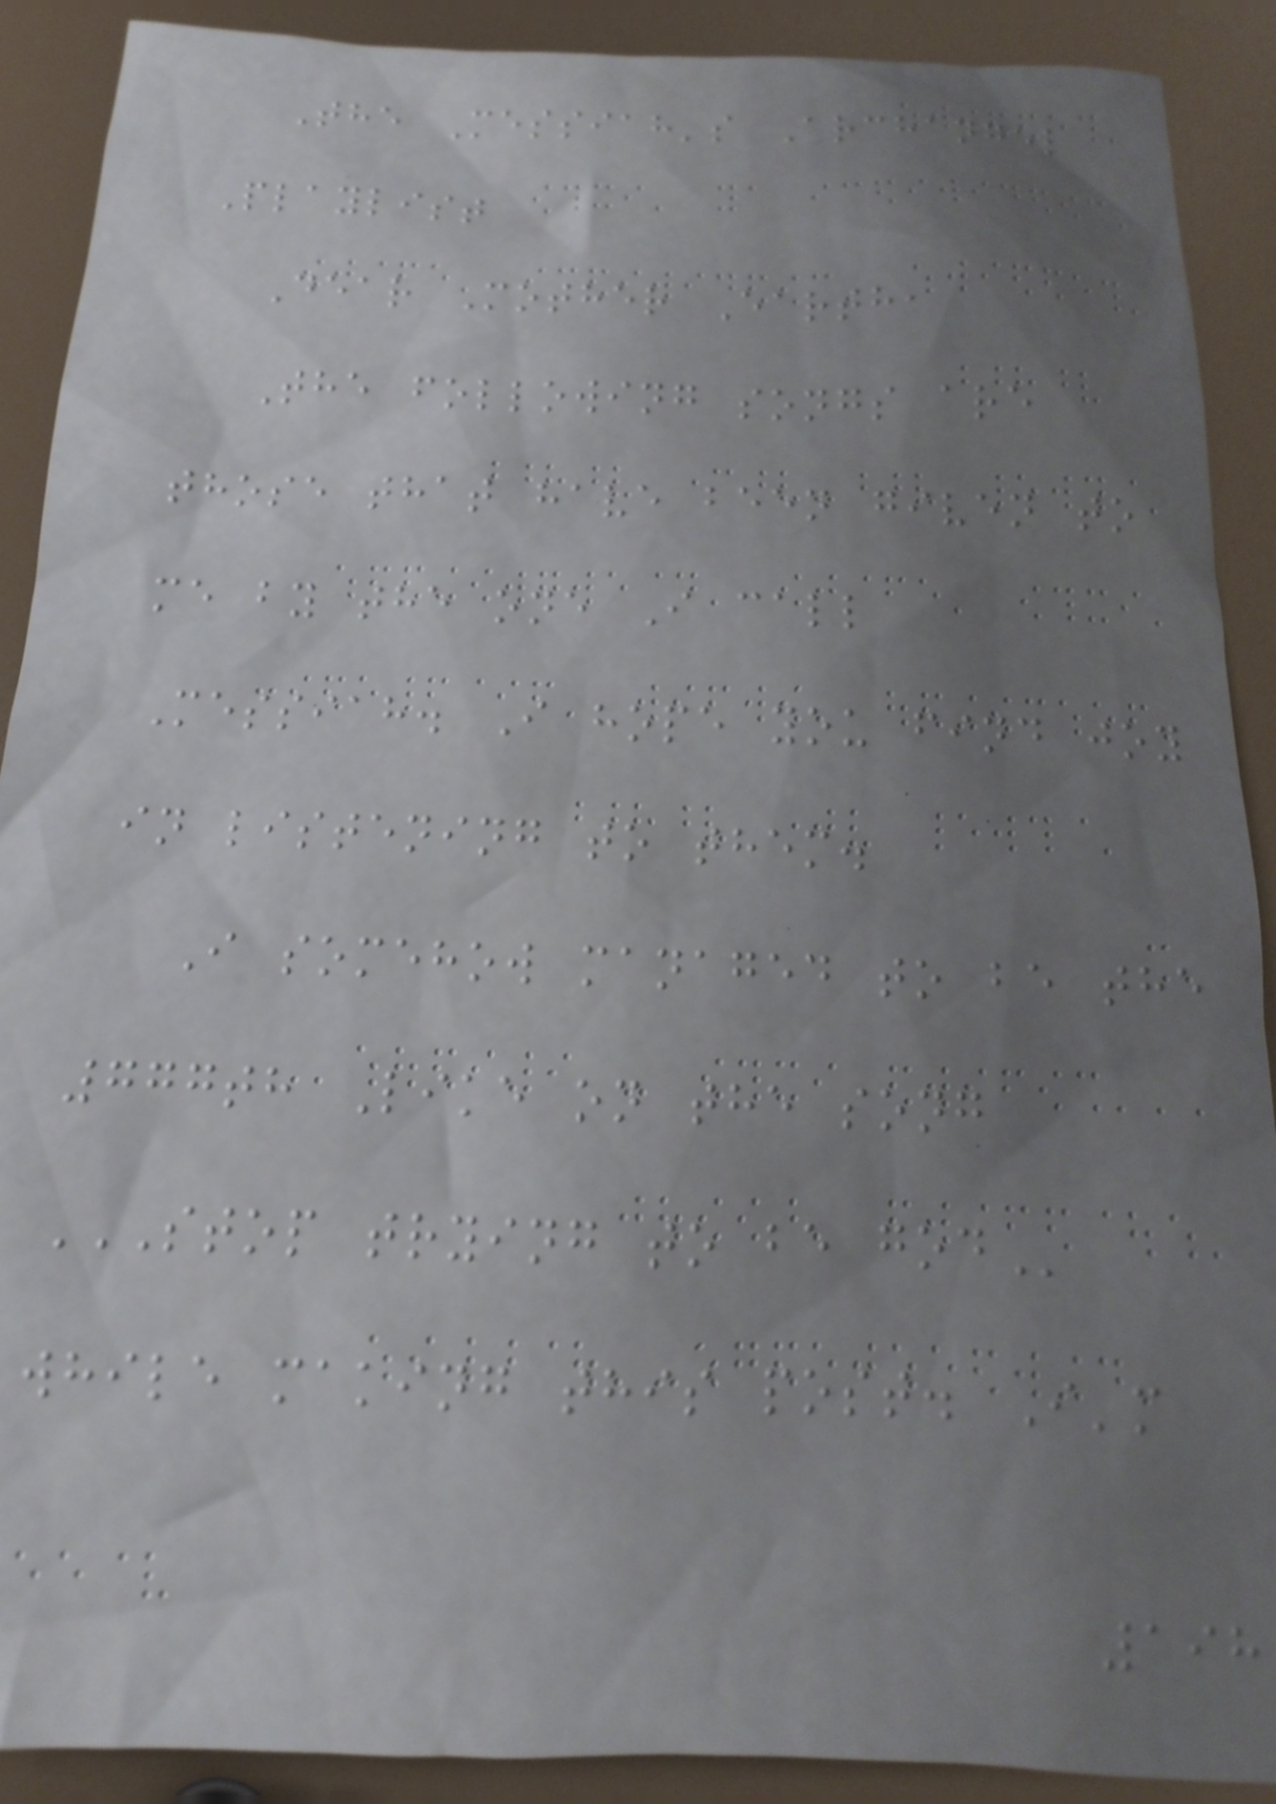The Messiah's Archangel
Playlist
Dear Mother Earth,
The following songs are
those that have been given to
me by the one I call
Messiah. I hope you find joy
in listening to them.
I somehow managed to be the
777th Like on the song
STOP TRYING TO BE GOD
while making this post. I'm
198
